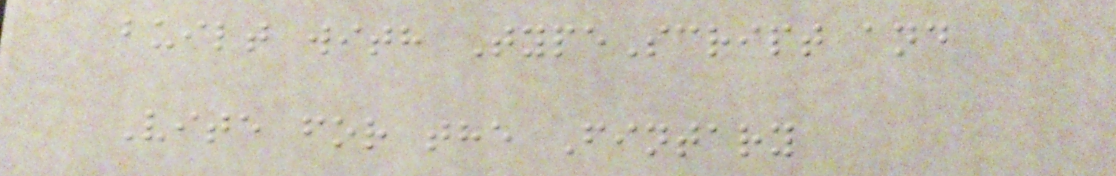built with TypeScript and
Vite for the Fintary
